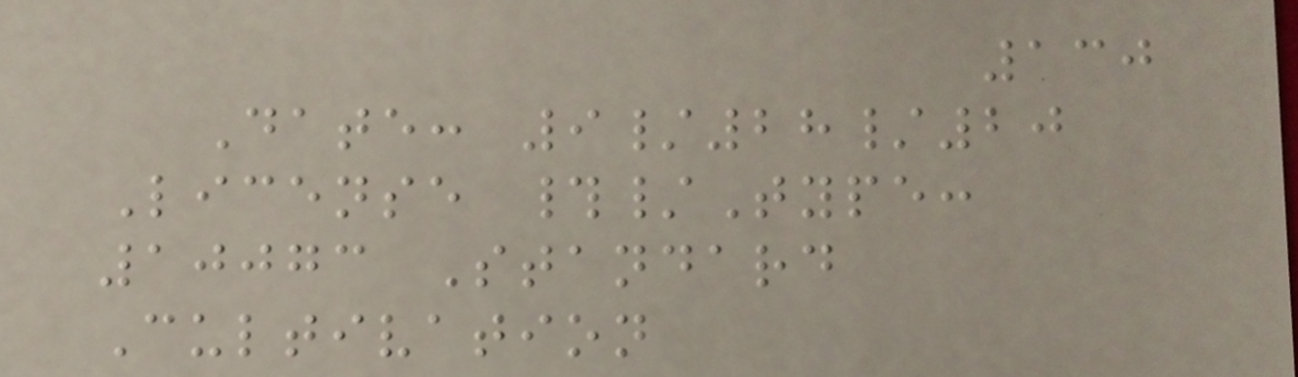130
Date: 9/28/20
License #/Type:
10073 Standard
Cultivation
